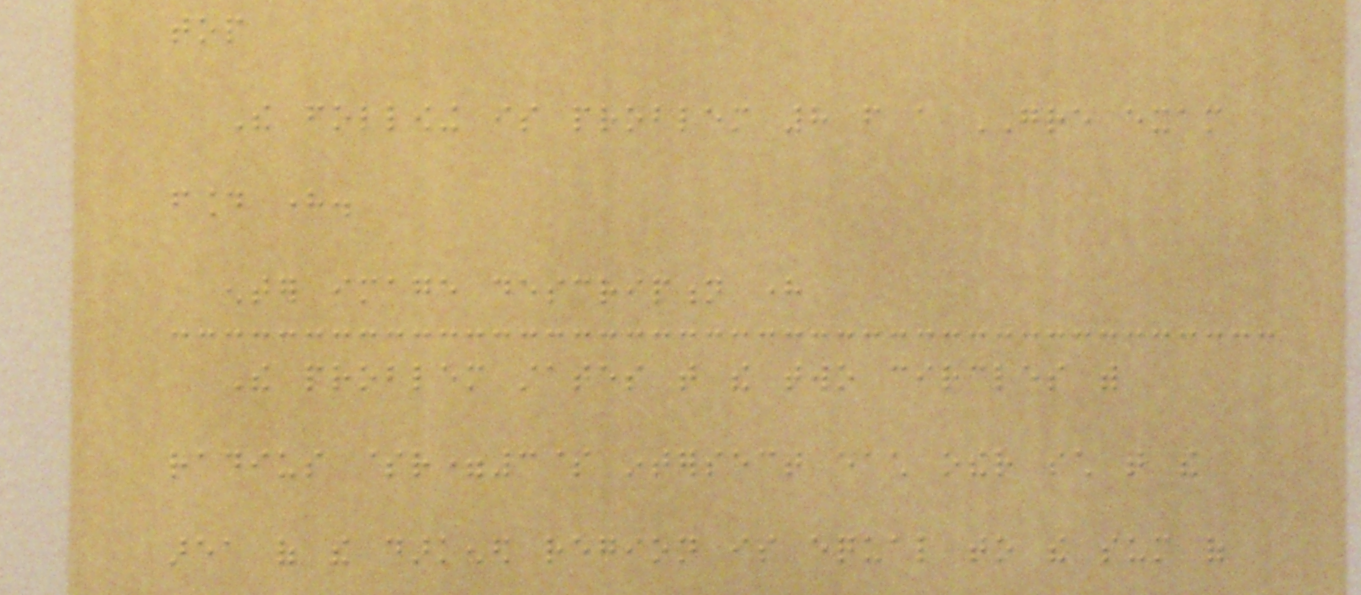top
The following is problem 8 from a GRE exam
found here.
enter image description here
The problem states that the two circles with
radius $r=3$ intersect each other such that the
area of the darkened region is equal to the sum of
